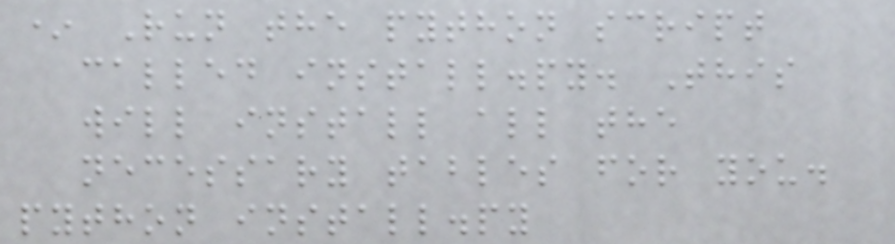* Run the python script
called install.py. This
will install all the
necessary tables for you.
python install.py
